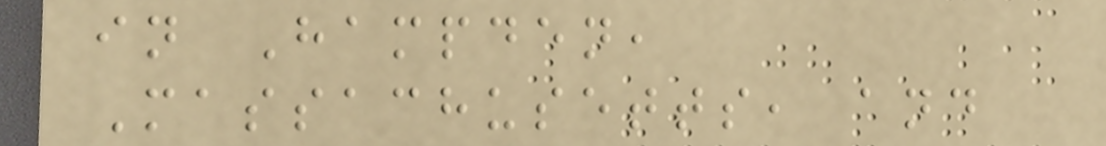in Hampden,
Massachusetts, and
